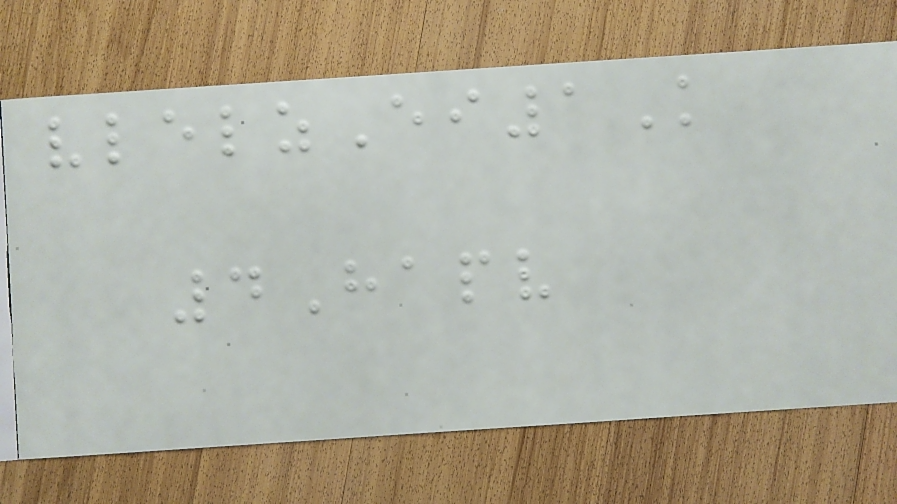vlelzEi1K
4Hapv
